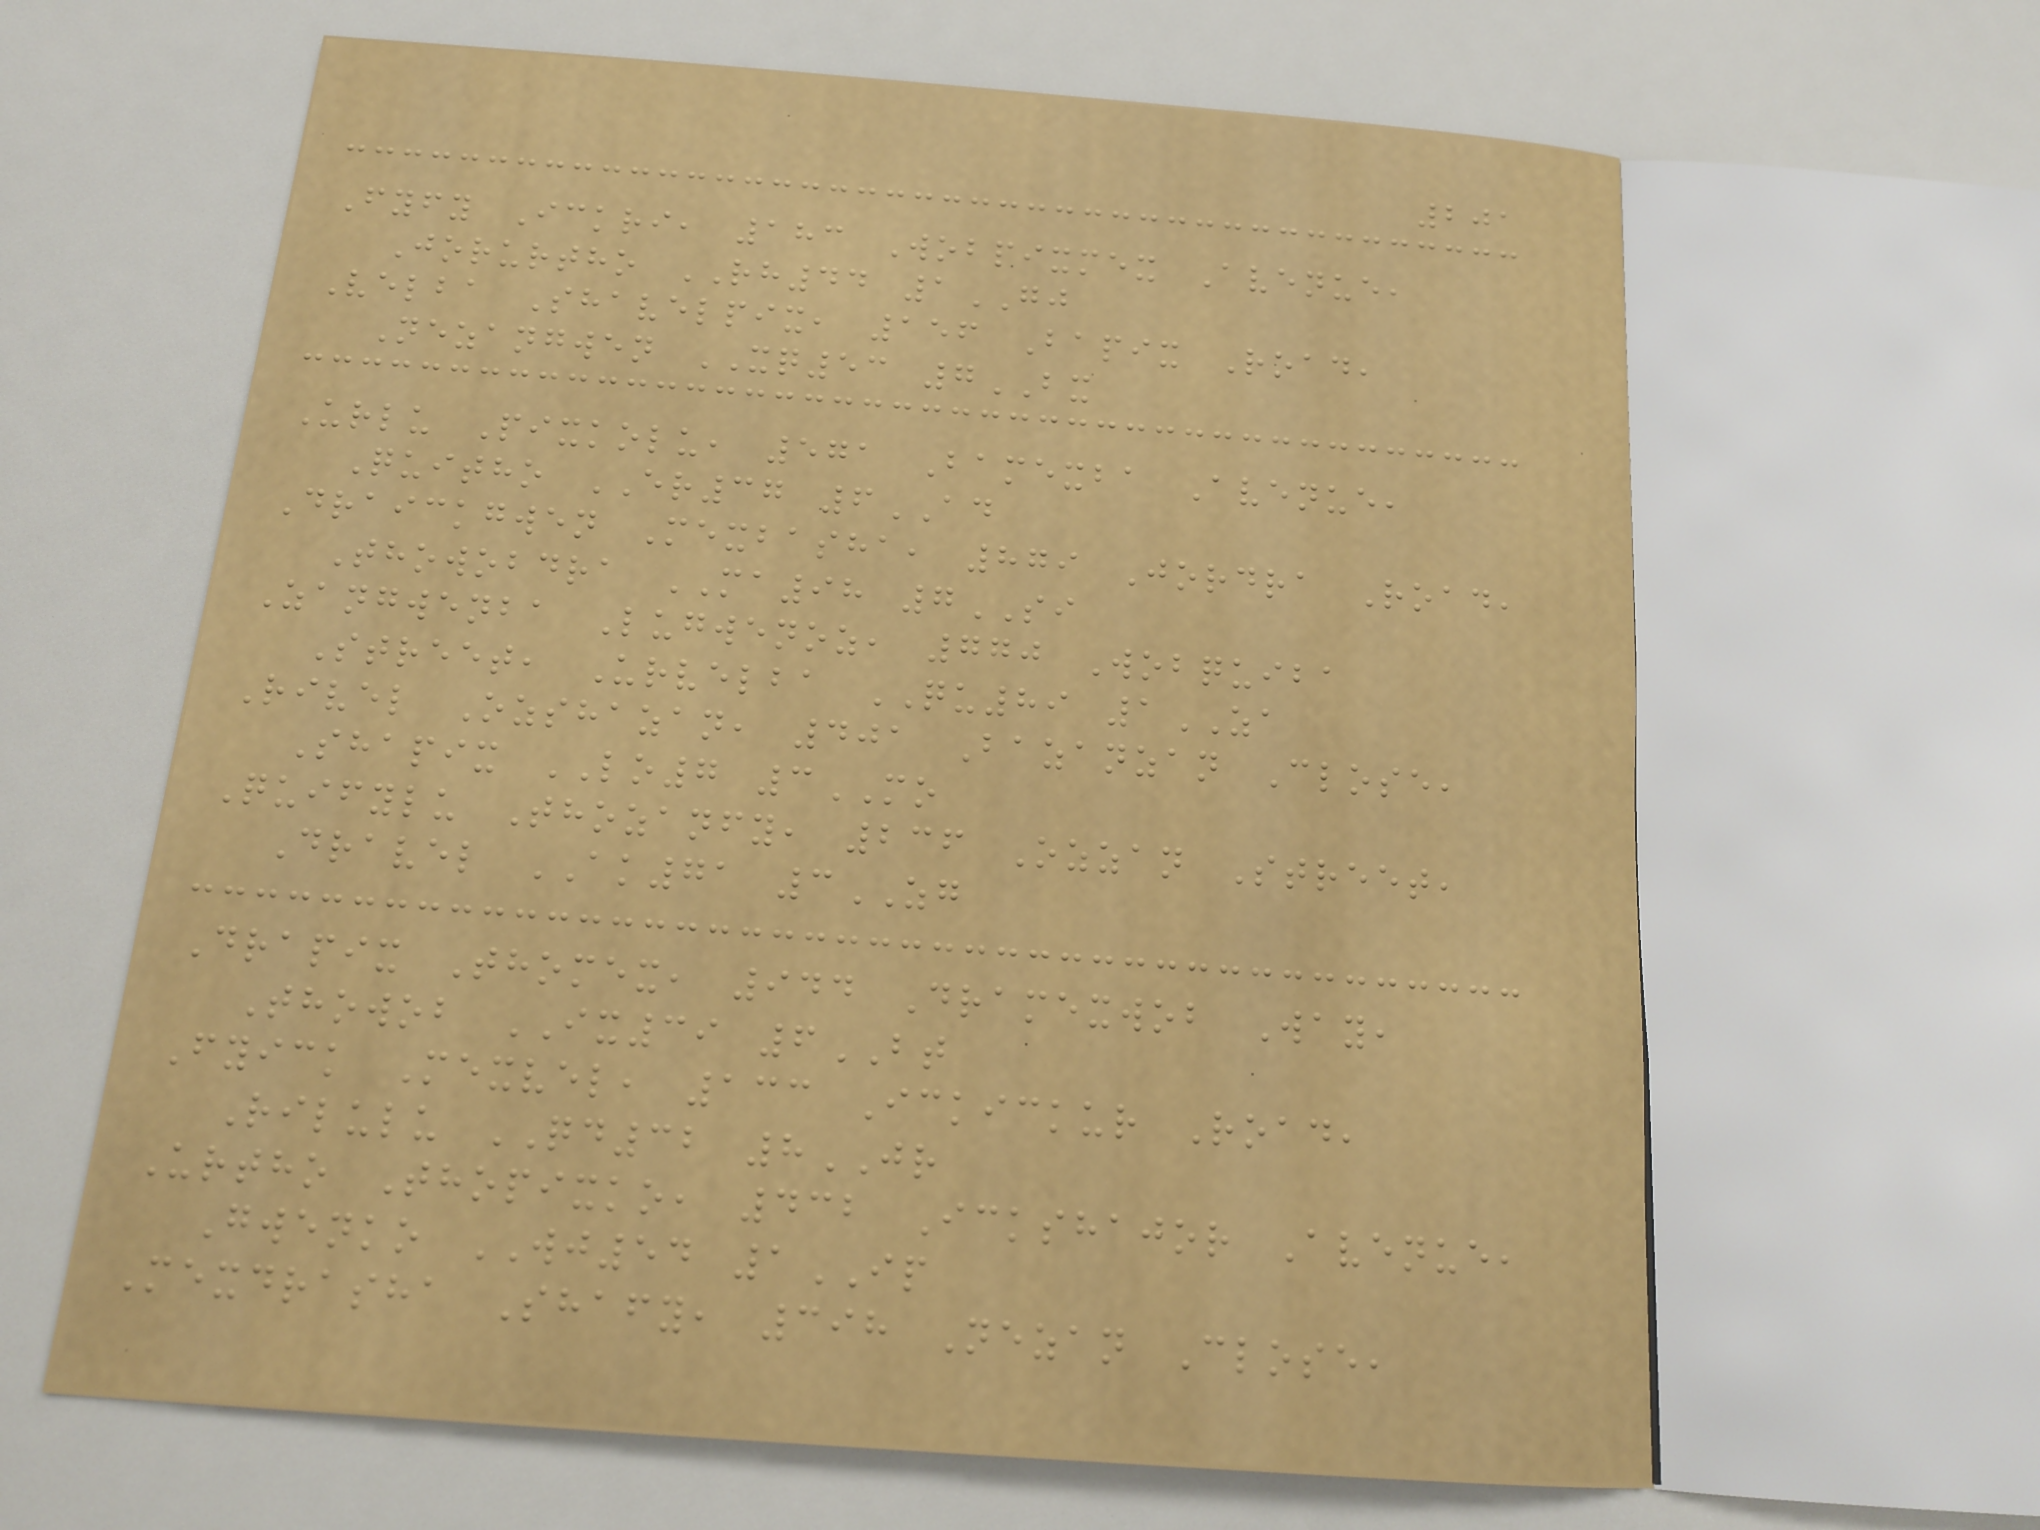201
Fyfy Ickri, 183 Wobpixmex Avenue,
Jorurtho RH44 1GJ
Velba Shavelpix, 156 Bapix Road,
Nezangwen XQ53 7BX
Urlu Pixkolu, 571 Bamexba Avenue,
Quitho ER37 6AD
Draickgwen Mexbasha, 879 Jordra Road,
Thowobdra MA98 7SI
Zangwenba Lugwenoz, 770 Wobquiba
Street, Urvelba QU89 1ZA
Rivel Ozshazan, 401 Bazanzan Close,
Shapix LO7 3MO
Quifylu Thozanfy, 236 Ozzan Street,
Dravel AK71 3ZG
Drapix Thomex, 944 Dramexwob Way,
Thowob IX39 6BT
Fyick Mexvel, 133 Ickickur Road,
Rilulu QD32 8JR
Urtho Thopixko, 432 Ickshajor Avenue,
Gwenko WJ54 1IP
Mexdrasha Shafy, 398 Nezan Close,
